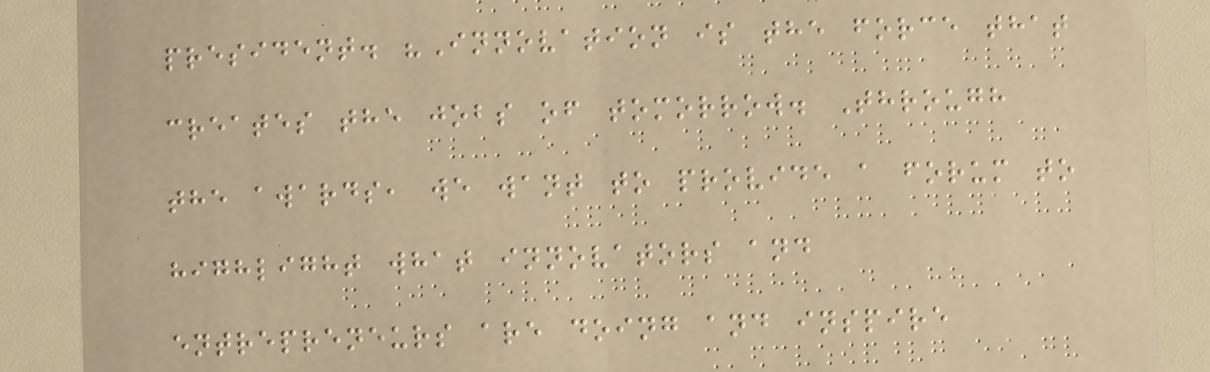president. "Innovation is the force that
creates the jobs of tomorrow. Through
the awards, we want to provide a forum to
highlight what innovators and
entrepreneurs are doing and inspire
